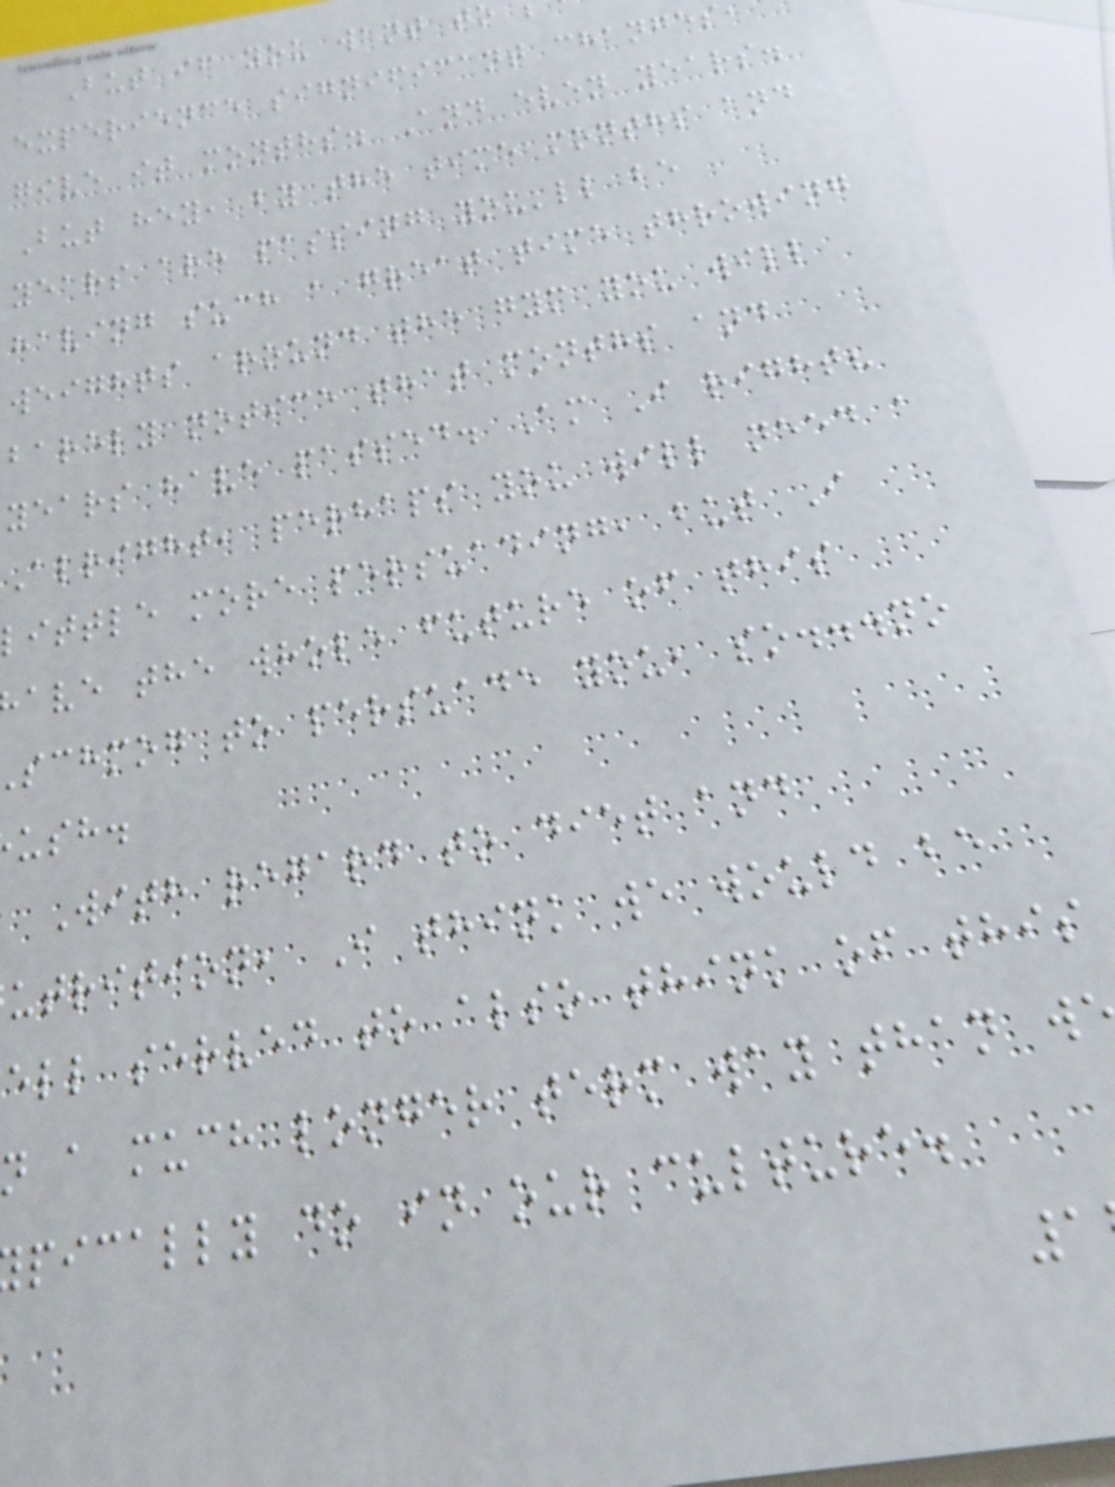But if you want to
experience significant changes
give it months. And even years.
But hey, by the time months and
years are passing you'll be
having such a great time throwing
weights around the gym you will
barely notice that months and
years have passed. Am I right?
Alright, perhaps you will need a
little more persuading, but I
ave the whole future of this
schmog to persuade you, so...no
ush.
With regard to diet and
utrition, I think we would be
ell served to also think of this
n a much longer term way than w
pically do in our culture.
